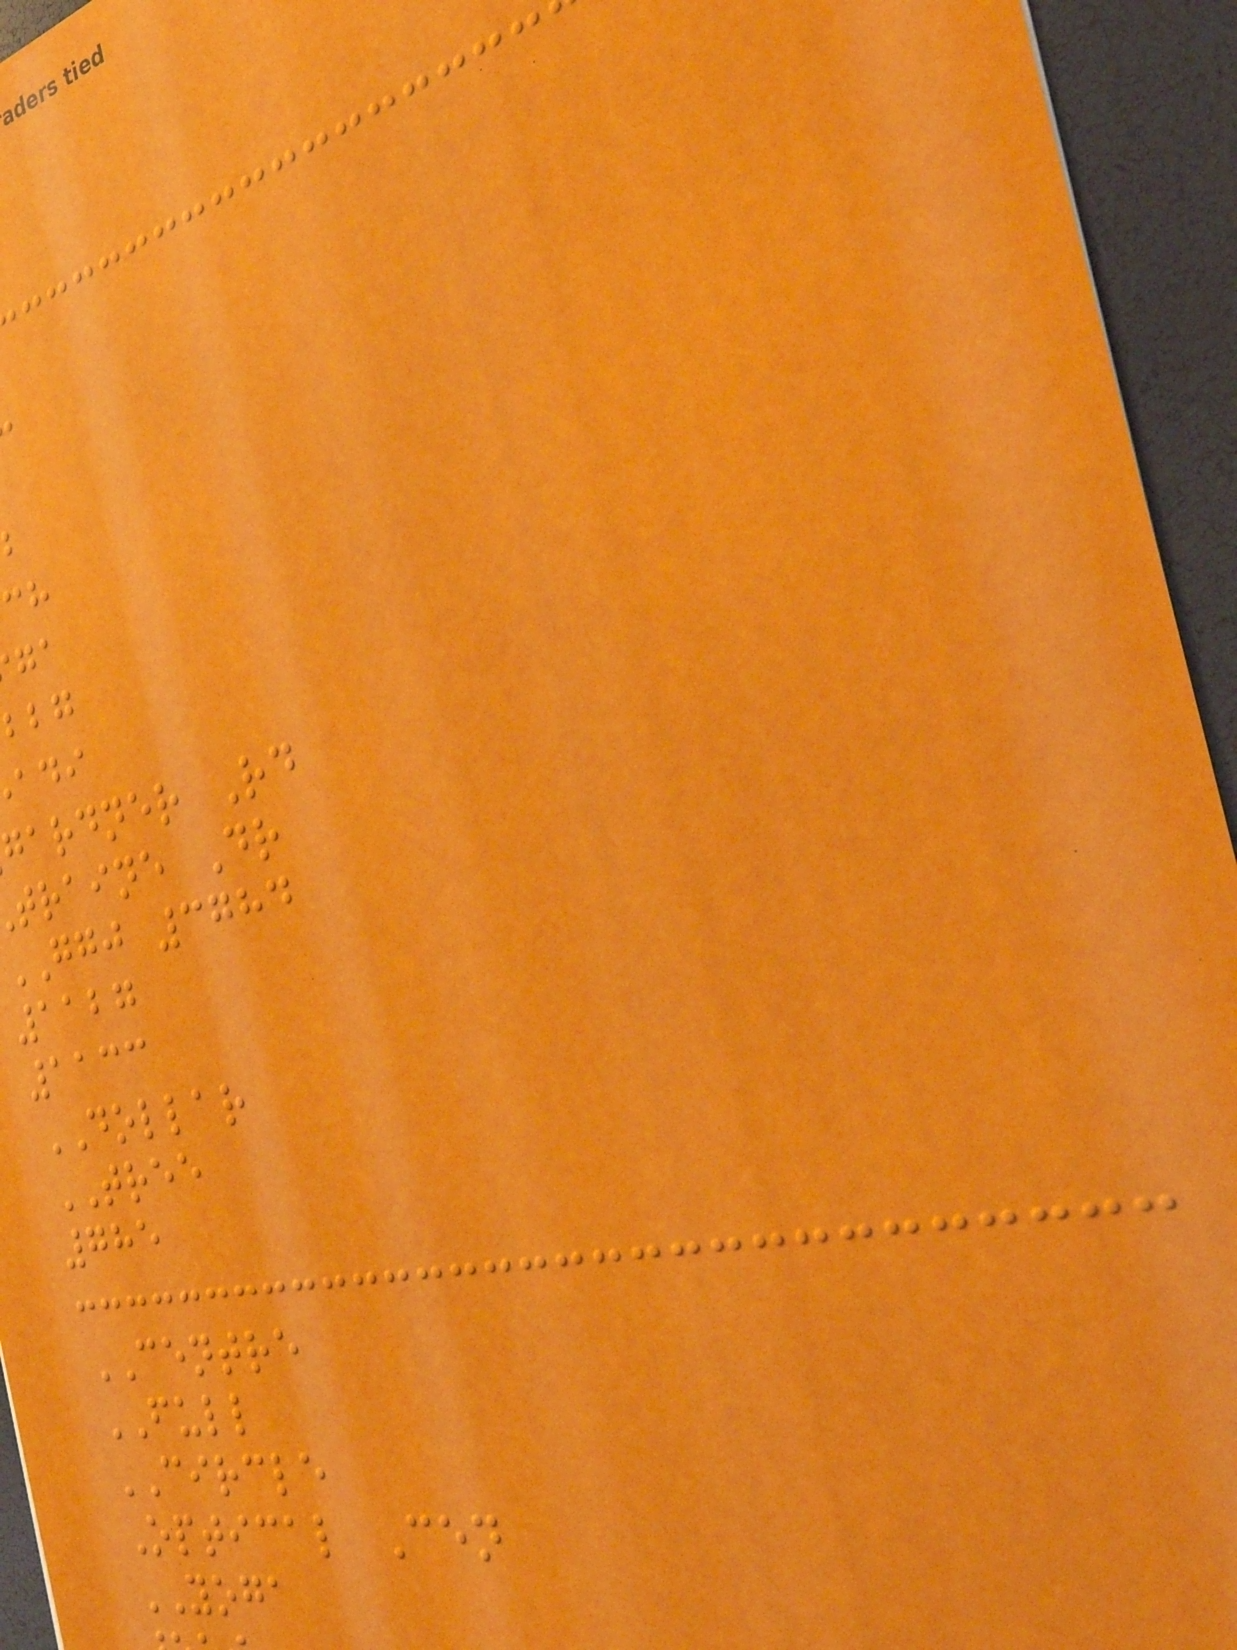gardner Rd
traine Dr
GGJ 3784
1127
1133
DOLLAR
TREE
785
CENTRE
FULL
CIRCLE
Optical Cen
YOGA
